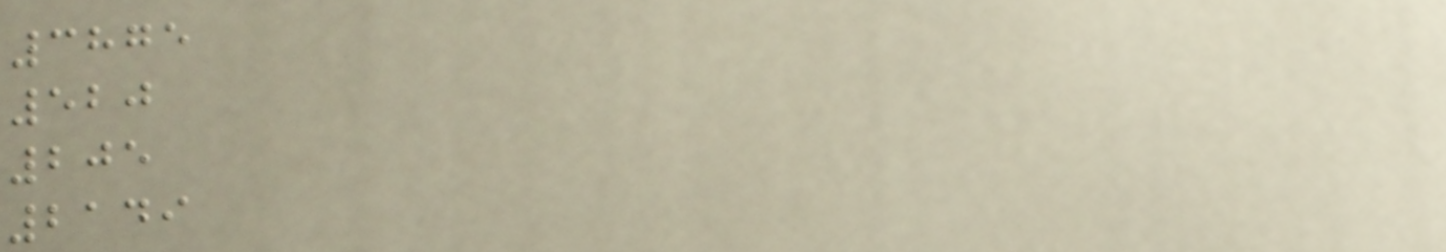3875
520
205
2149
